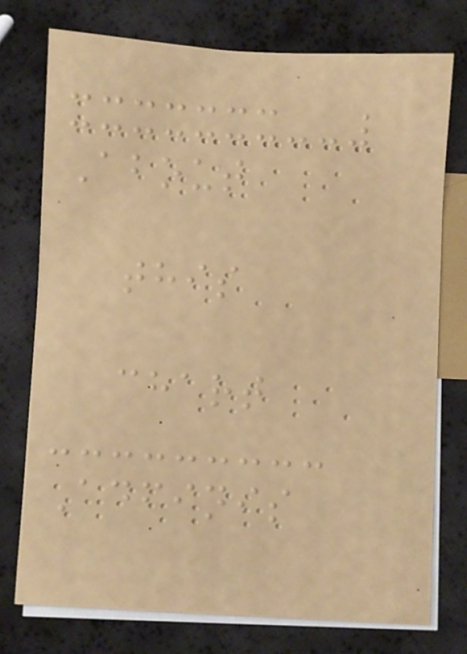About
this
chart
Adfinis
